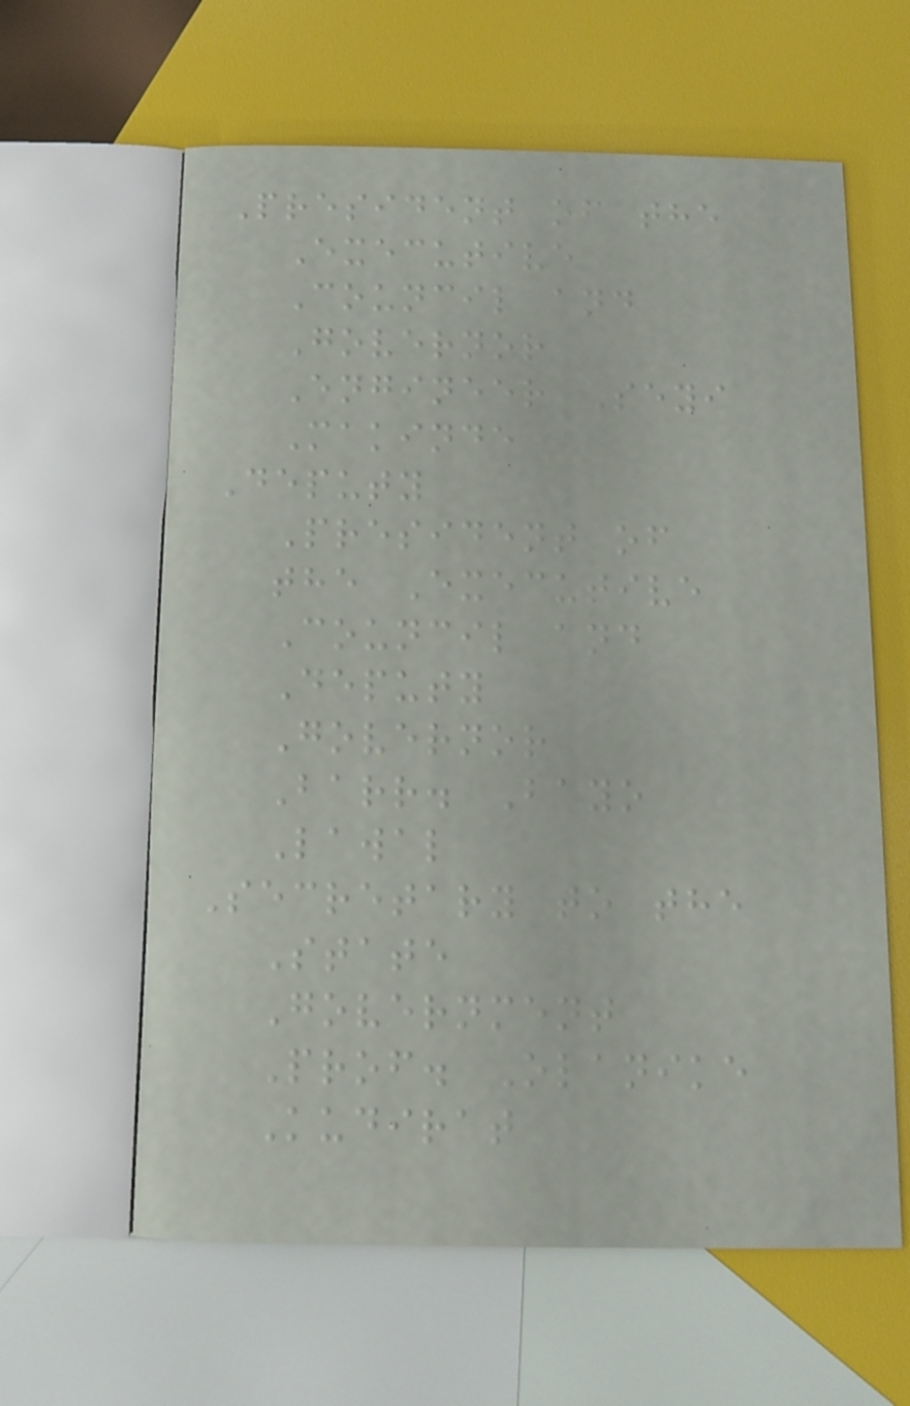President of the
Executive
Council and
Governor
Engineer Seyi
Makinde
Deputy
President of
the Executive
Council and
Deputy
Governor
Barr. Bayo
Lawal
Secretary to the
State
Government
Prof. Olanike
Kudirat
